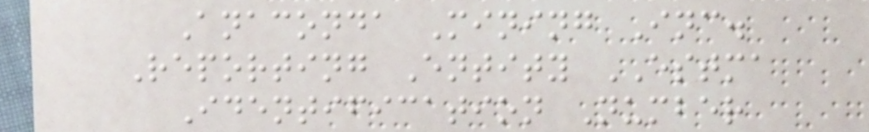Anaconda Mining Inc.
Reporting Entity ESTMA
Identification Number
